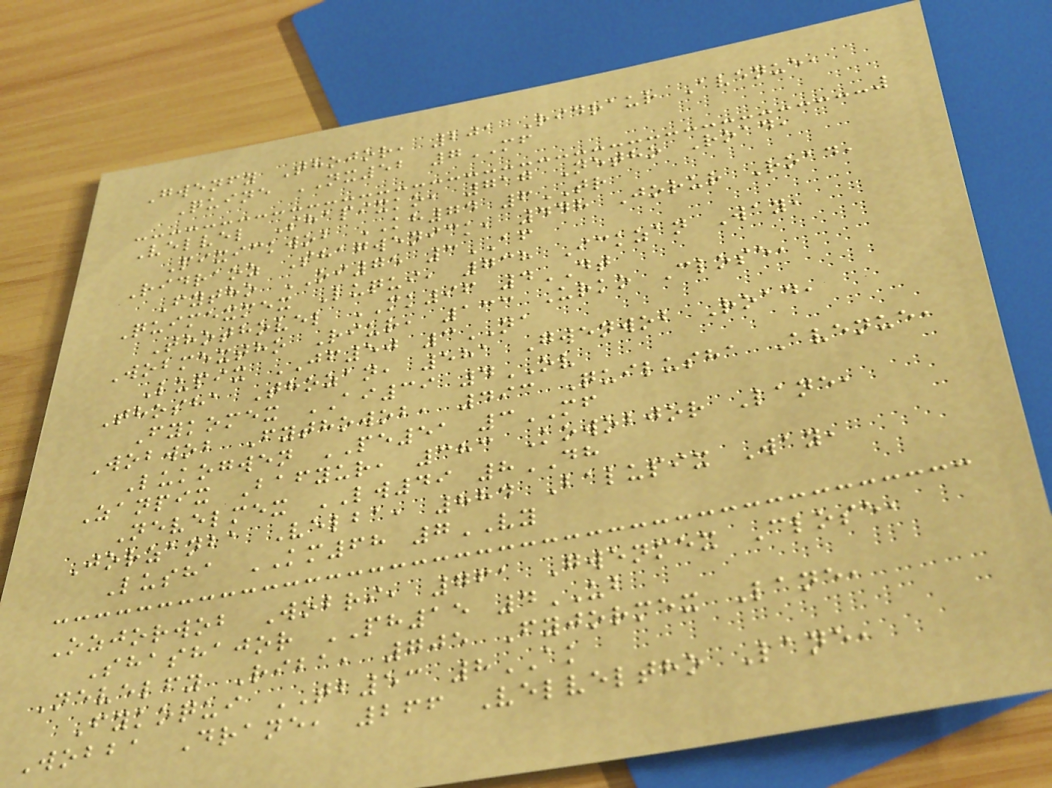Gwenfy Thojor, 201 Ridraur Avenue,
Quine NX52 7MF
Velvel Shapixko, 717 Netho Road,
Pixickwob KH74 6TR
Ridraoz Shagwenick, 448 Jorur Road,
Fytho OI75 3AF
Quimexmex Luqui, 738 Ickzan Way,
Thothovel MK96 4DT
Wobmextho Riur, 133 Urko Close,
Lupix JF50 3NA
Thosha Thozan, 581 Gwenwob Road,
Fykomex AI39 4OV
Wobwob Fythowob, 493 Quilusha Avenue,
Lukogwen PE51 3MF
Zanpix Bafyur, 383 Kowobjor Lane,
Nevelmex LW49 8DH
Jorzanba Velba, 884 Balupix Way,
Lusha KM68 7VY
Ozjorwob Wobri, 761 Gwenmex Close,
Shashajor PH15 4UB
Nevelfy Riba, 705 Fyjormex Lane,
Fykoqui TB53 8AK
Wobba Drane, 266 Velveltho Lane,
